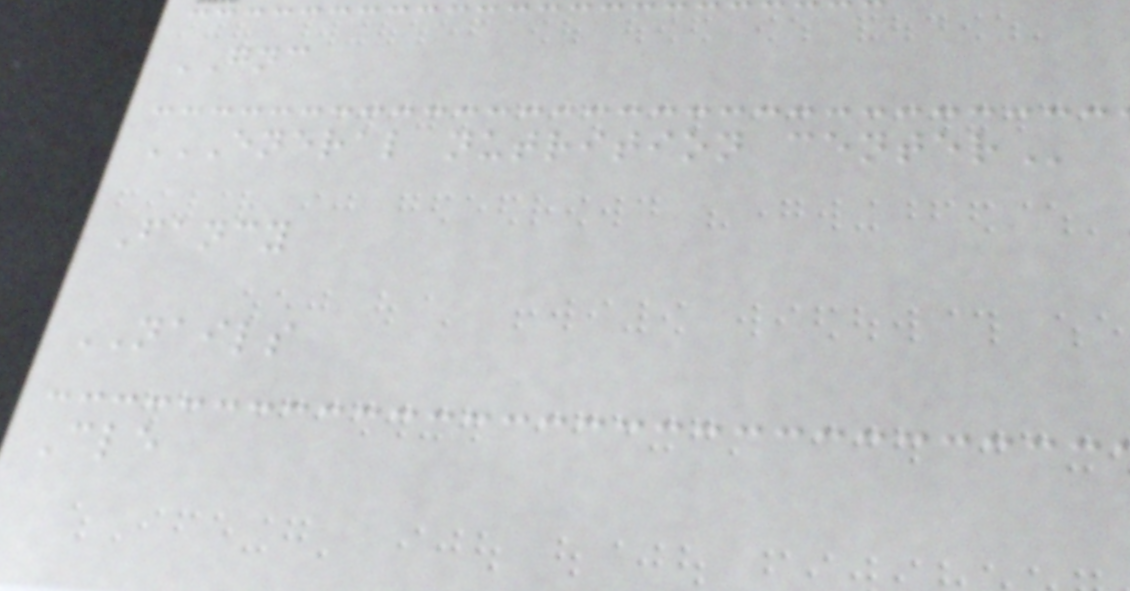GNC
ENERAL NUTRITION CENTER
Fancy
NAILS
Cle
